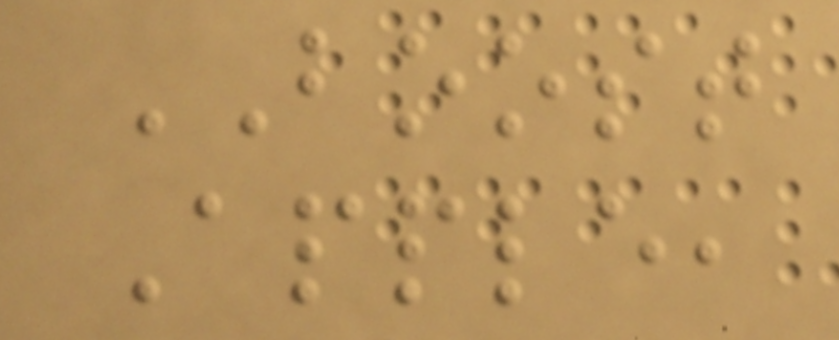BOOST
Apple,
